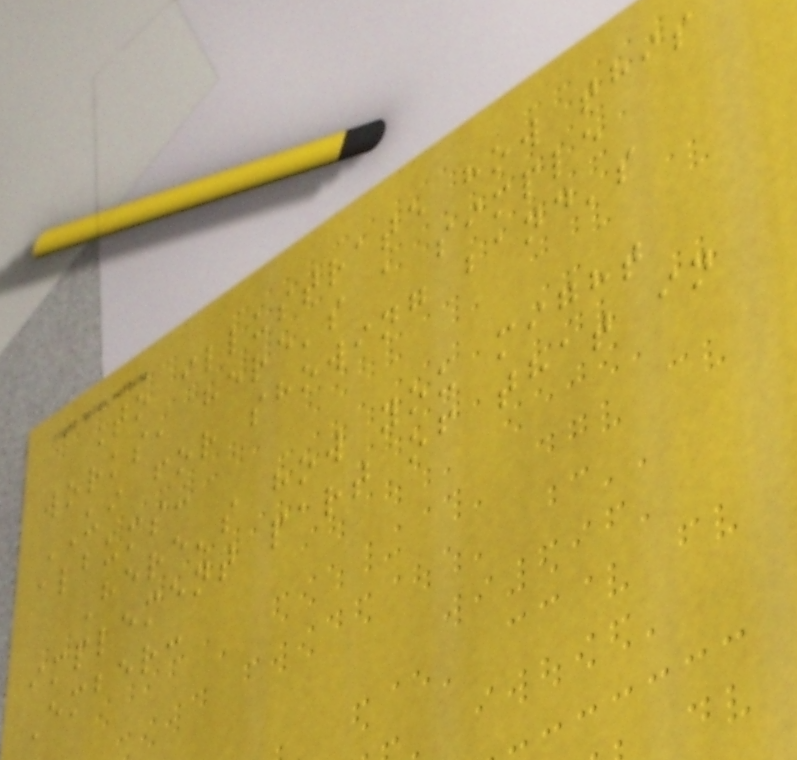To illustrate how this
works, here's a simple
UI for showing band's
albums:
Here's how you might
implement part of that in
Ember:
